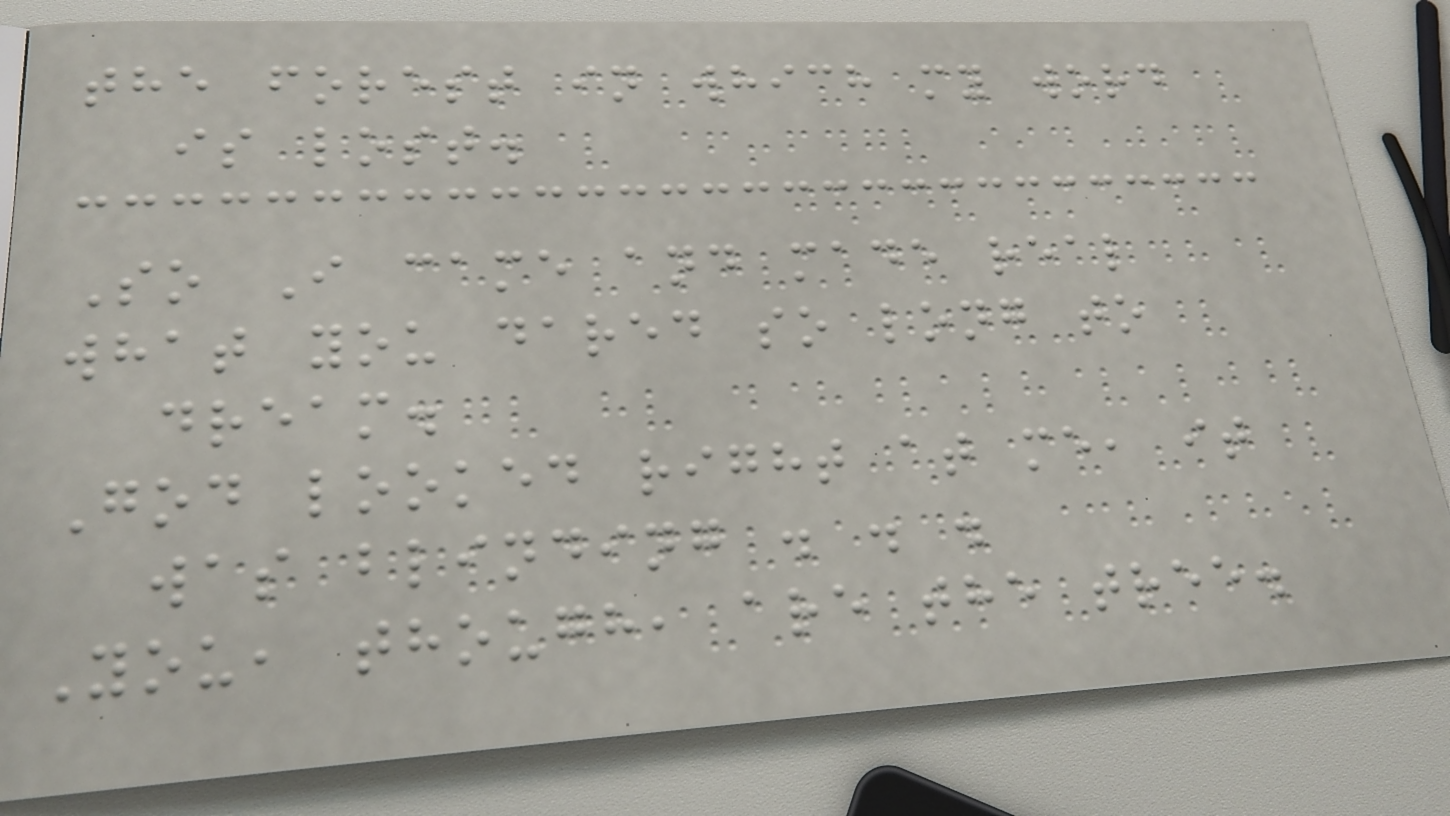the forest in which my word
is lost.
So I came and made real
what you dared so long to
dream.
God looked right at me, it
was blinding . . .
You, though, are the tree.
